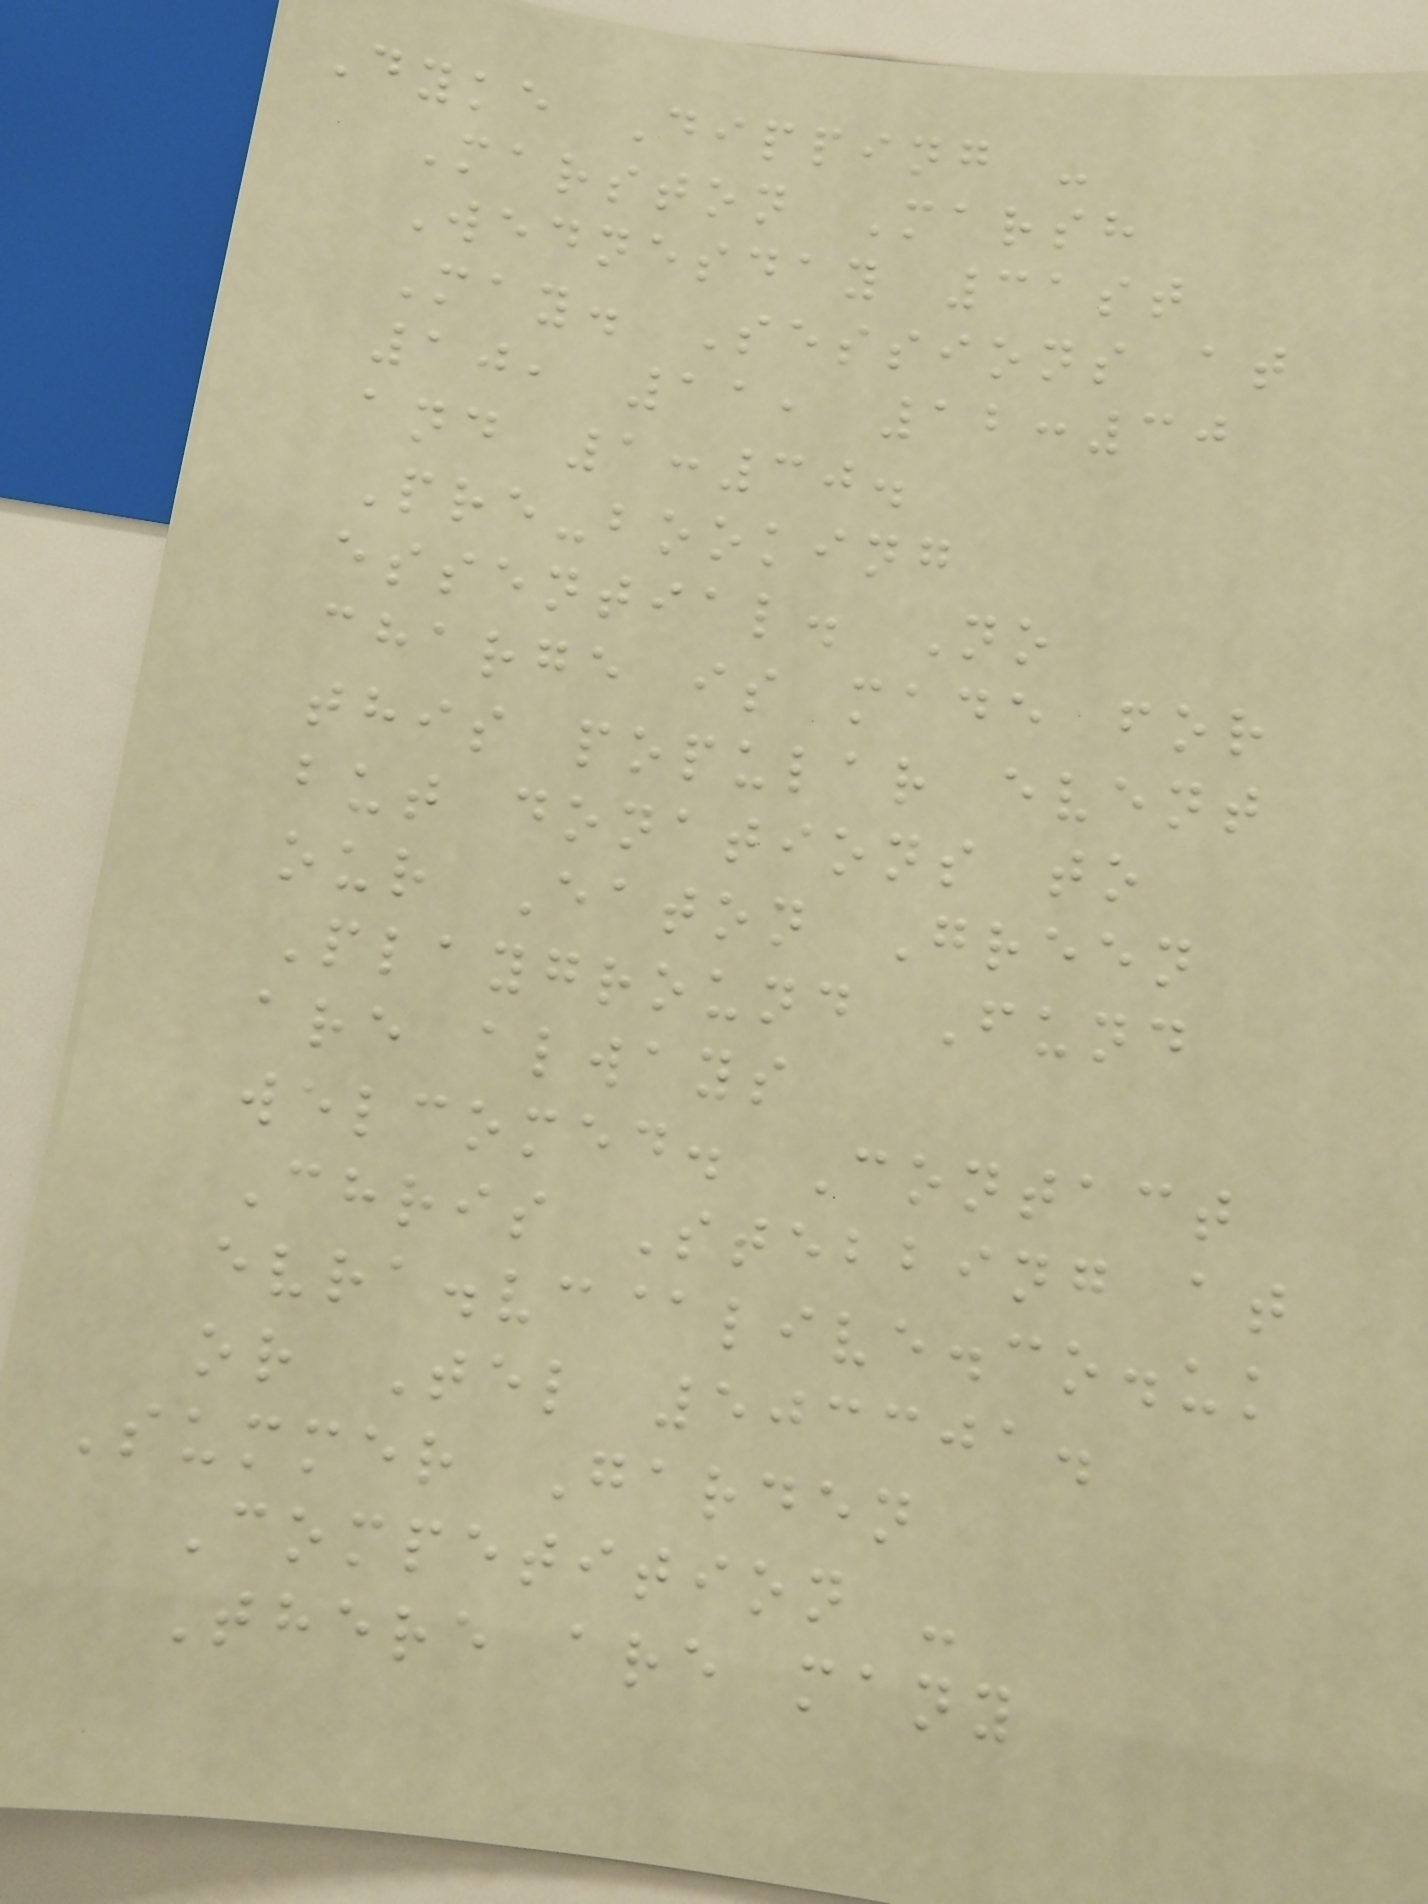Dyke Dipping -
Marston Marsh
Wednesday 31st
May. Sessions at
10, 11, 12:30
and 1:30.
Pre-booking
essential. No
charge is made for
this popular event
but donations to
our Eaton Green
Playground Fund
are always
welcomed. Contact
Chris Stebbing at
evra.vc@live.co.uk
or Tel 503301.
Summer Garden
Competition -
There are many
